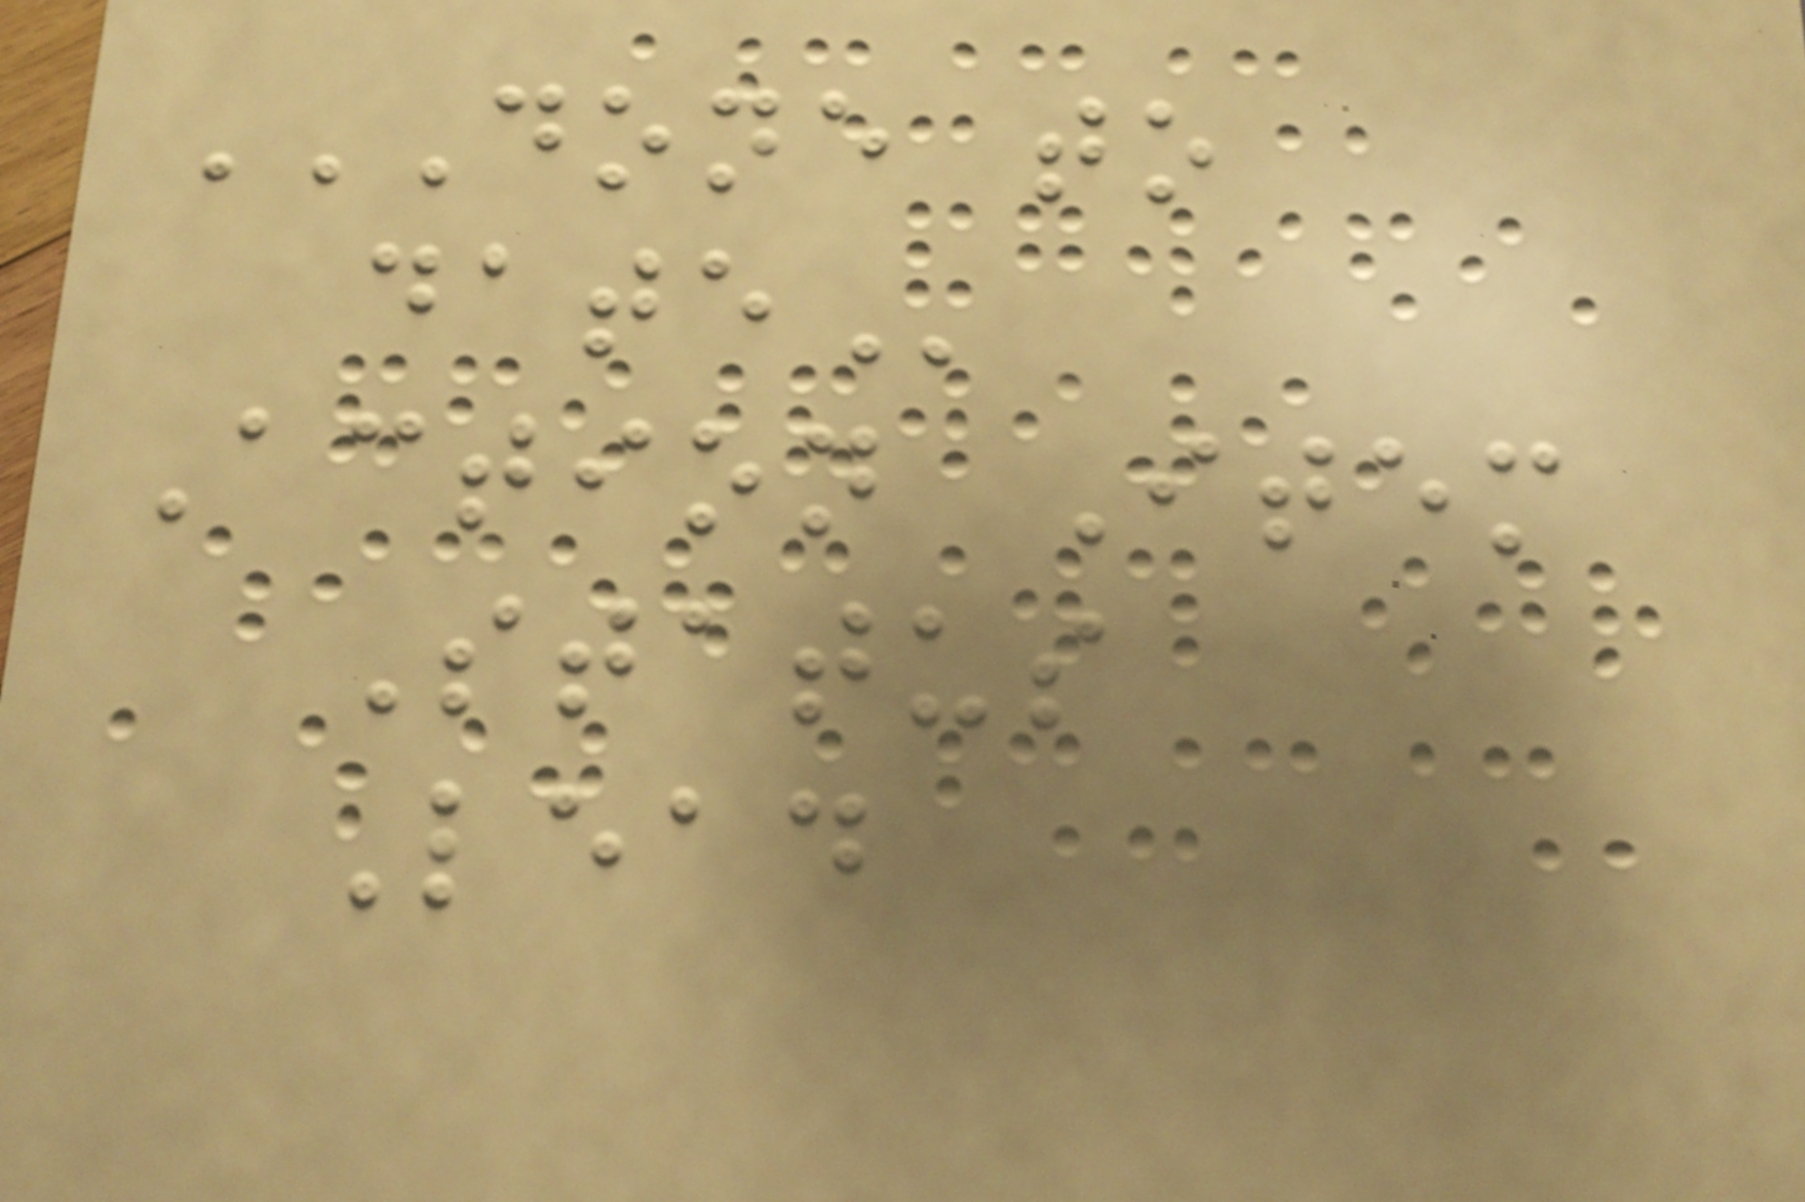DONE TO
DATE
Action Item
Status
Lead
